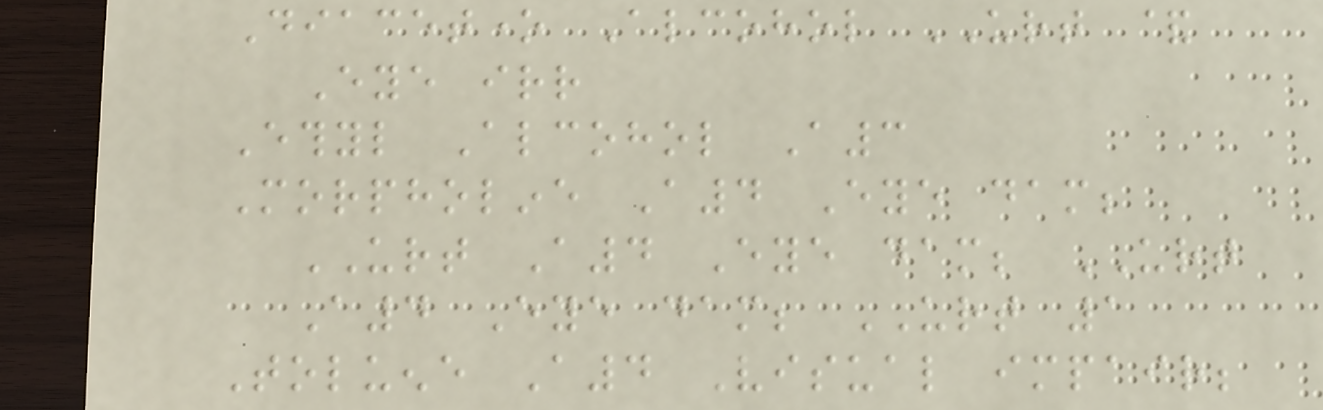Diacetone Alcohol URT &
Eye irr
Ethyl Alcohol A3
Morpholine A4 Eye dam;
URT A4 Eye dam; URT
A4 Eye dam; URT 1
Toluene A4 Visual impair;
